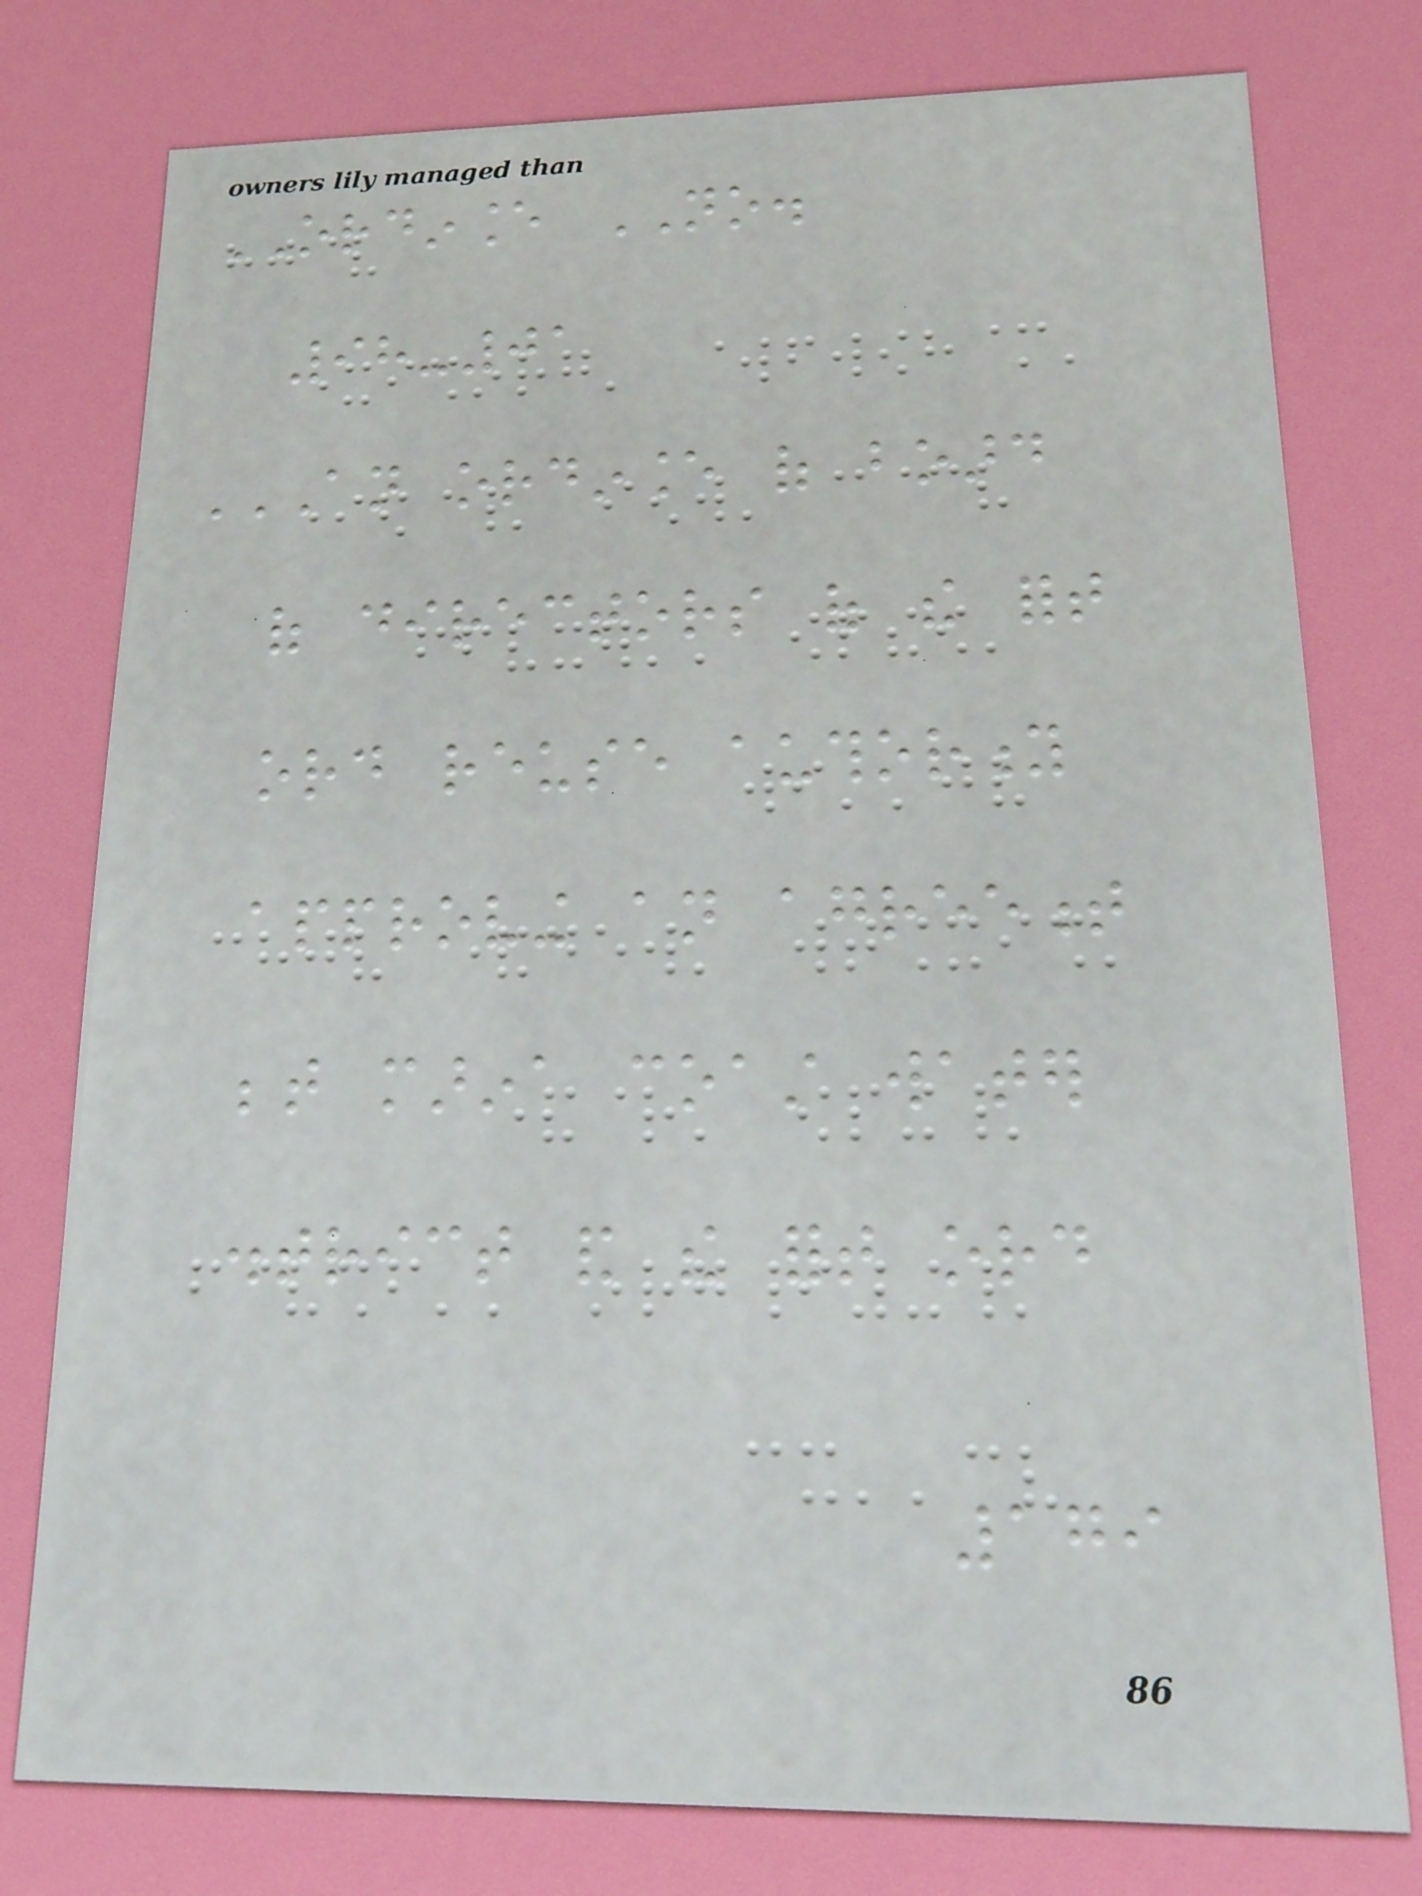ORDINANCE NO.
98-01
AN ORDINANCE OF BOARD
OF DIRECTORS OF THE FORT
ORD REUSE AUTHORITY
APPROVING AN AGREEMENT
BETWEEN MARINA COAST WATER
DISTRICT AND THE FORT ORD
179
